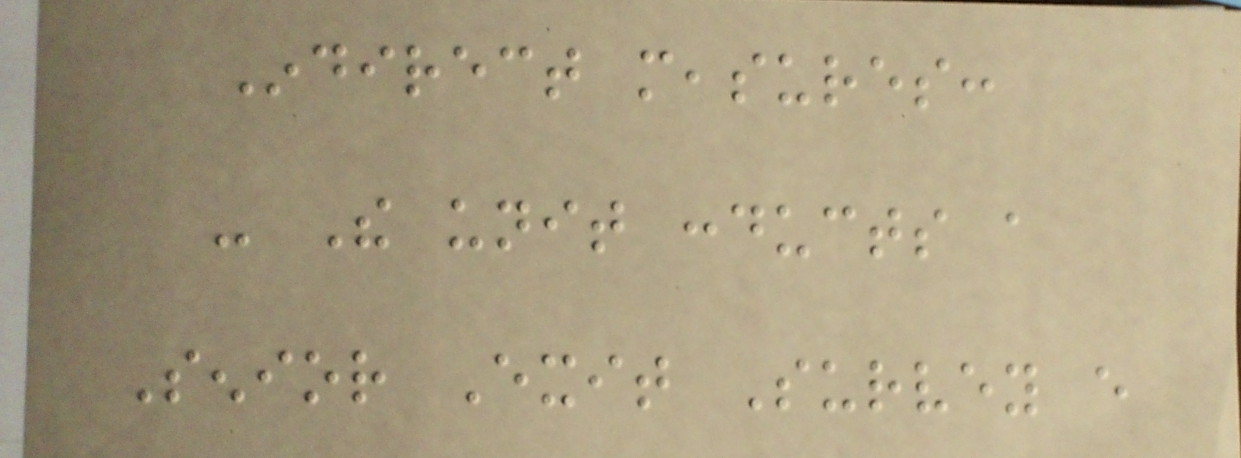Indirect measures:
- The unit conducts a
Senior Exit Survey every
